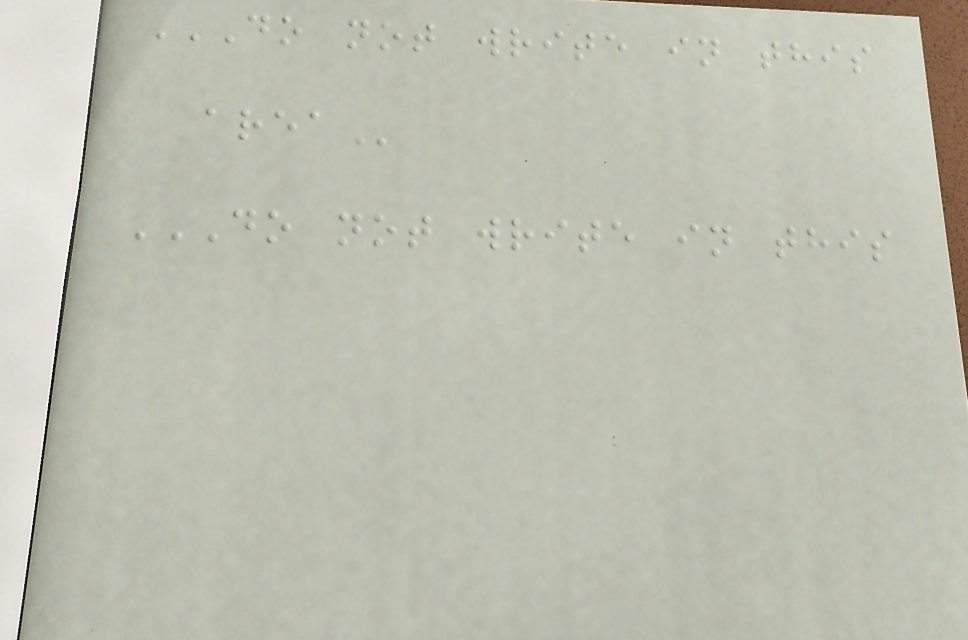DO NOT WRITE IN THIS
AREA
DO NOT WRITE IN THIS
